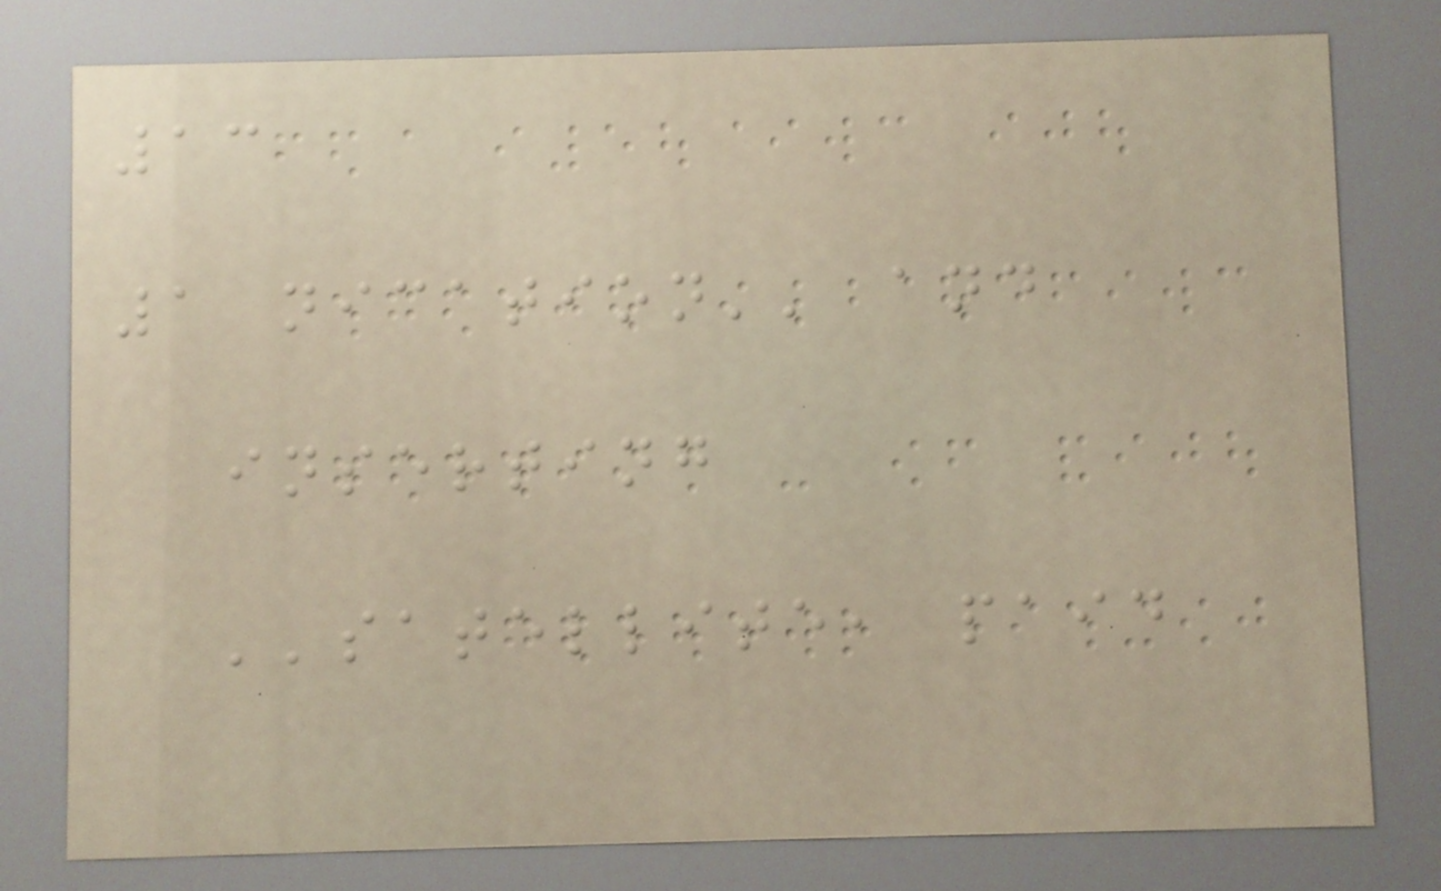13
1 nication'' and
inserting
''satellite, paid
